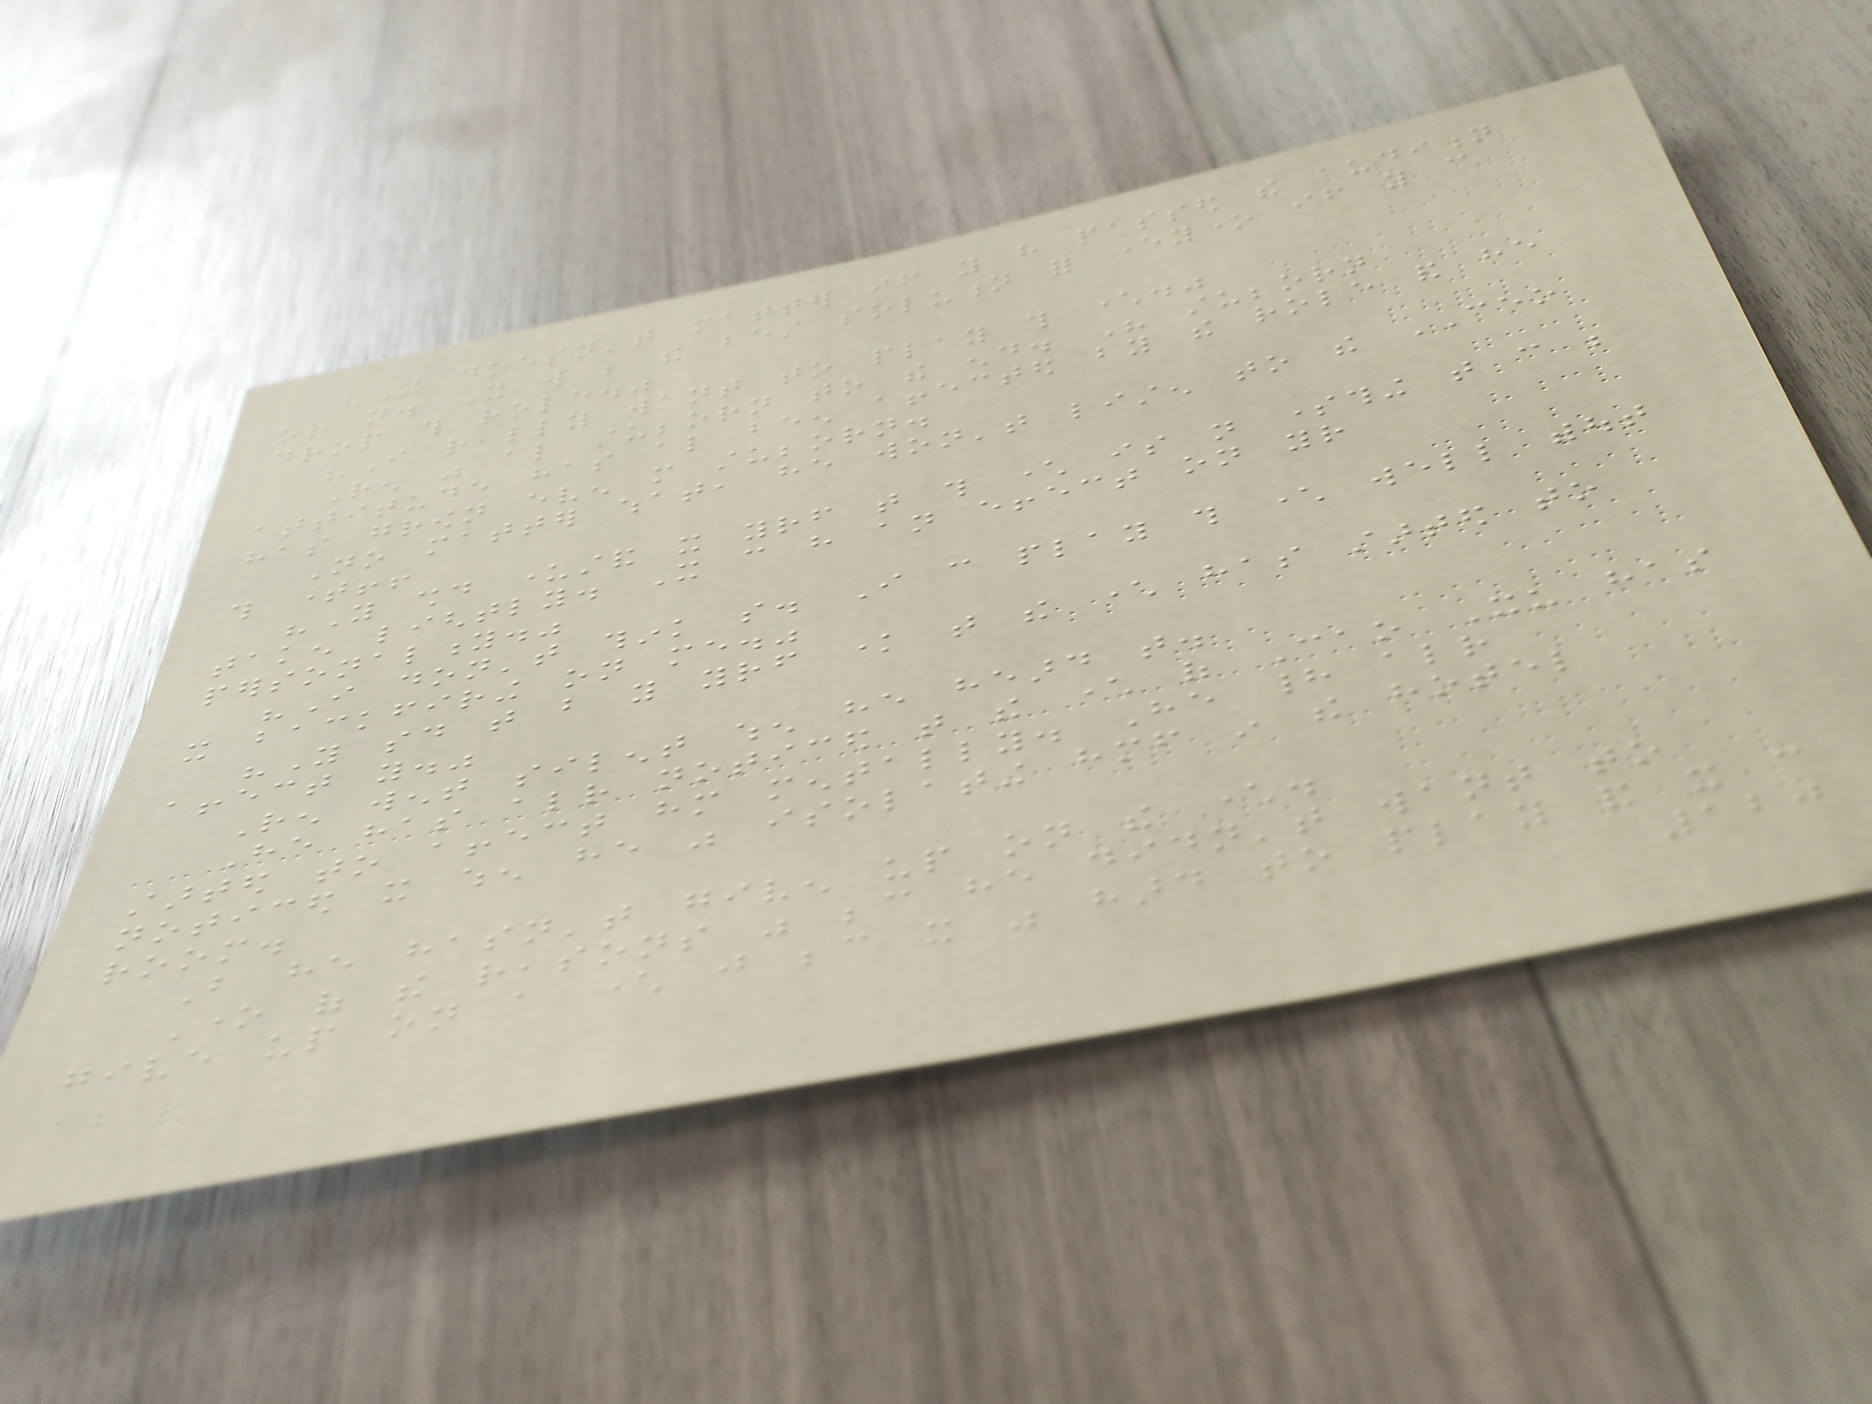"It doesn't matter if you have passed the audition
or not. It will be the best solution for everyone if you can
drop this role."
"I really want to play this character."
Ren was also stubborn to the end. His stubborn
attitude has also been affected by the role and he
has grown even more stubborn.
No matter what, he won't listen to the CEO
this time!!
"You should understand it yourself that this character is not something that can be
taken lightly. It can have an effect on your
personality."
"I don't think so. I can play this character well without
it backfiring on me."
"You said that but you yourself know that the character has started to
affect you."
Ren went silent when he heard that.
He has already noticed that the character of Cao Xu has
started to affect him mentally. He had already
noticed it when he was isolating himself in the hotel
room.
But he hasn't given up on the character.
One of the reasons was because he didn't want to
give up on a character just because it was hard to play and it can
120
